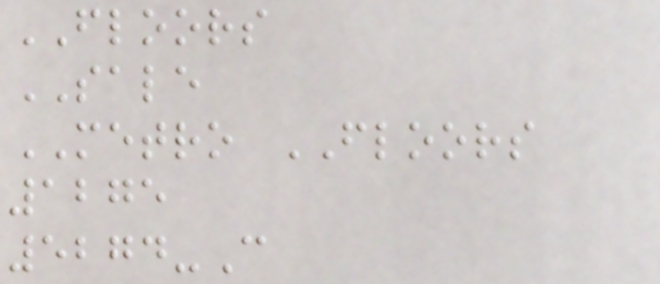FLOORS
SALE
METRO FLOORS
1275
5274-C
